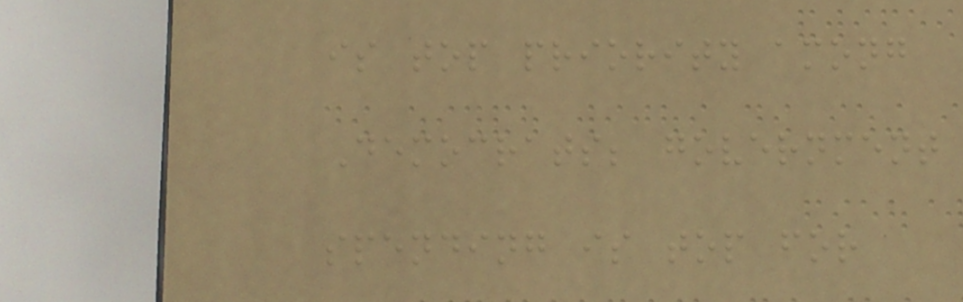is top priority among
Democrats; government
spending is top for
